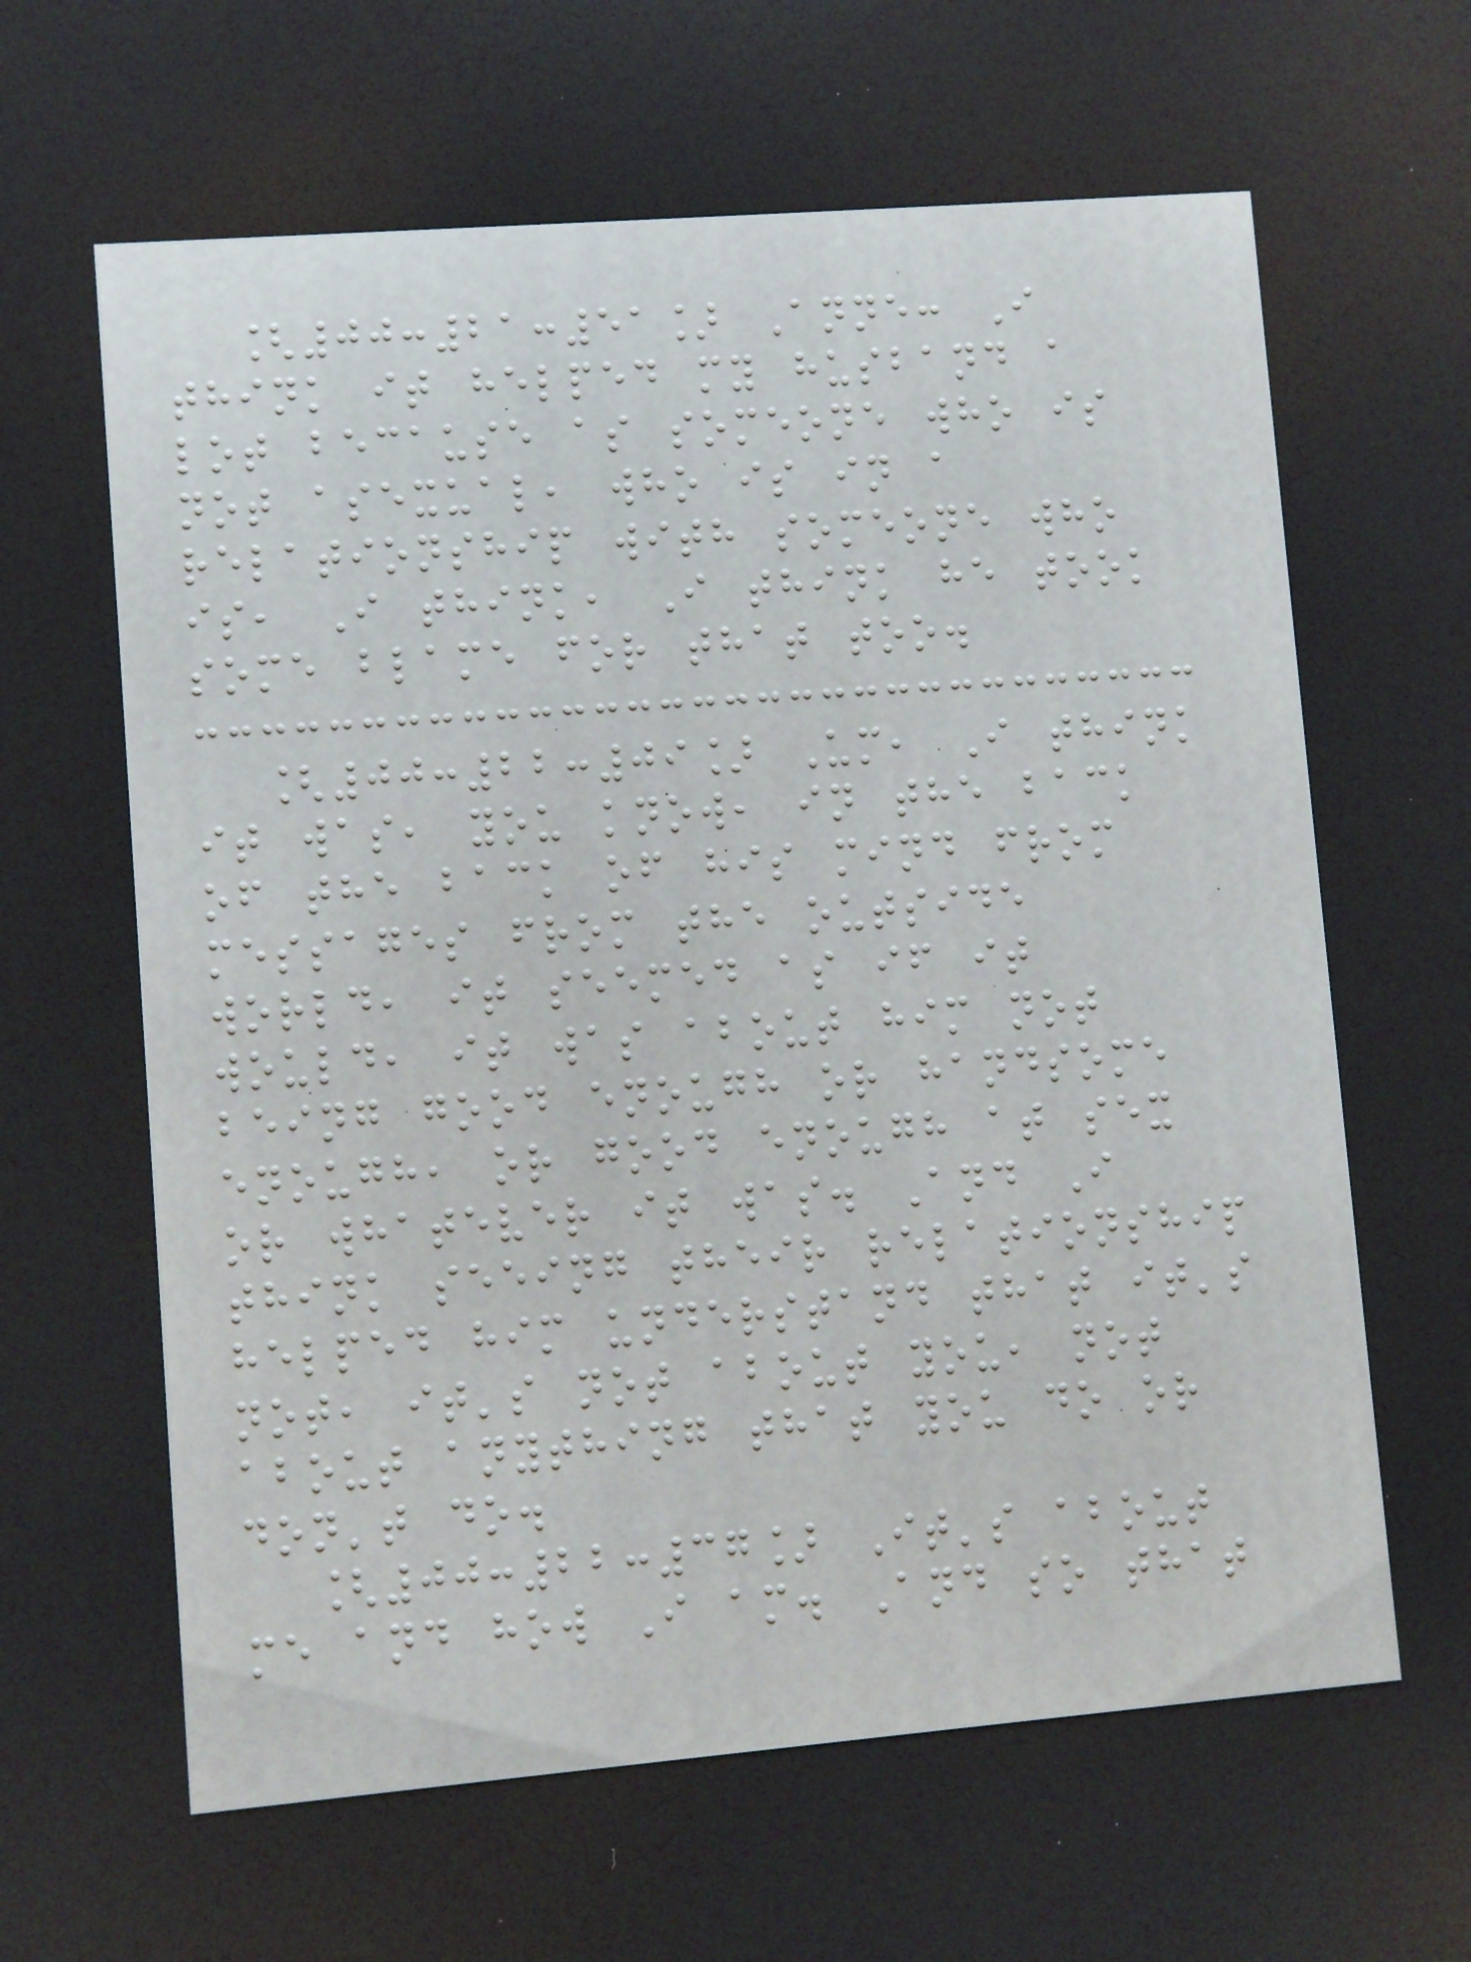[00:21:51] Anne: I
think it helped my husband a
lot because as someone who is
not asexual, who is in a
relationship with someone who
is, I think, I think he took
some blame for that too.
[00:22:09] Um, I think
it was, you know, in the back
of the back of his mind from
messages from the outside
world, it seemed as if it
would, it was about him not
being good enough or handsome
enough, or good enough at sex
or whatever it was. And I
think seeing their relationship
helped him understand that it's
not, it's not about you, not
about anything that you do or
don't do.
[00:22:37] It's about
me and how I am. And so that
